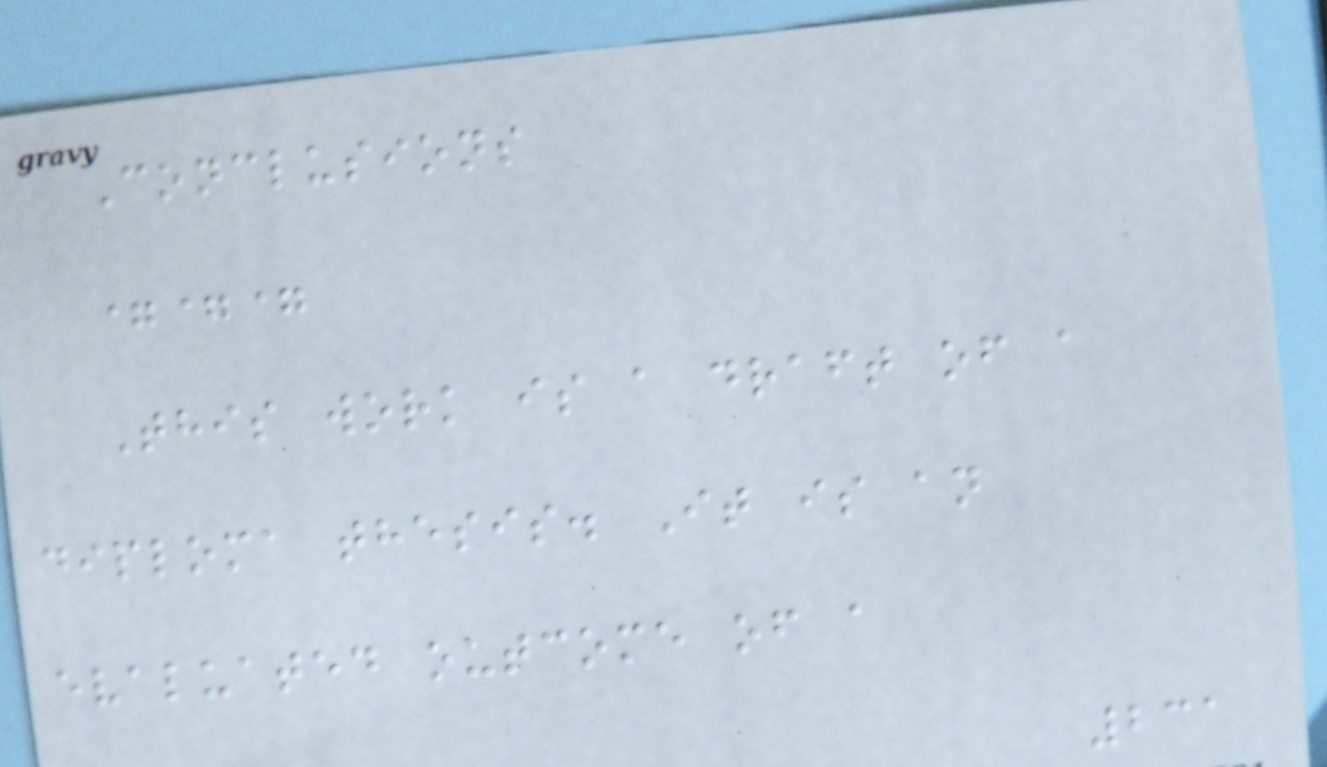Conclusions
===
This work is a draft of a
diploma thesis. It is an
evaluated outcome of a
231
